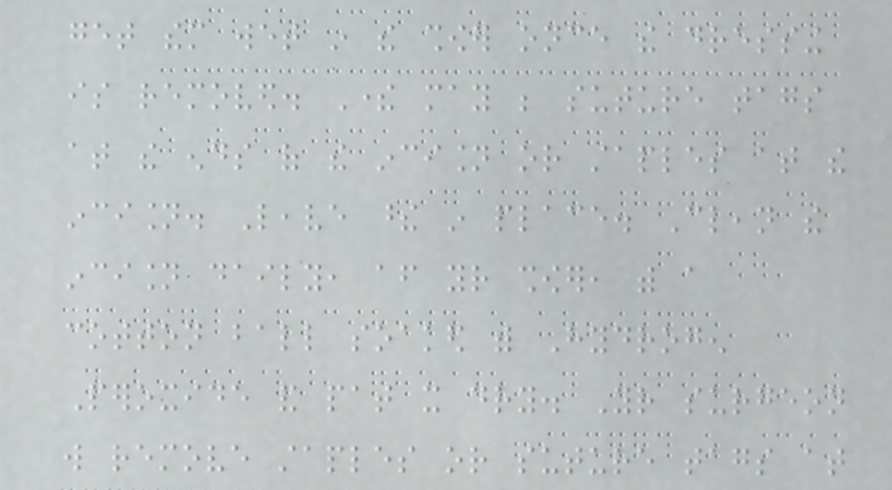get them wet in the shower once the dressing
is removed. There may be suture tags
at the ends of the incision or staples at the
incision. Leave these in place. Clean the
incision daily, after your shower, with a
cotton ball soaked with Hydrogen
Peroxide and pat it dry. Your surgeon
will remove staples or suture tags at
